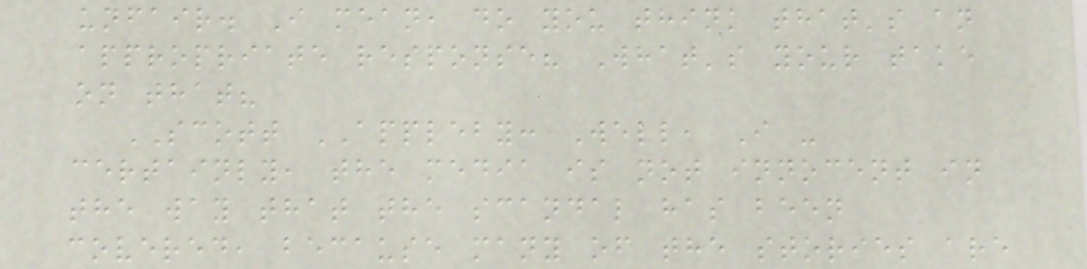unfair. I mean, do you think that's an
appropriate response? What's your take
on that?
SCOTT APPLEBY: Well, I -
certainly, the media is not innocent in
the way that the scandal has been
covered, because many of the stories are
